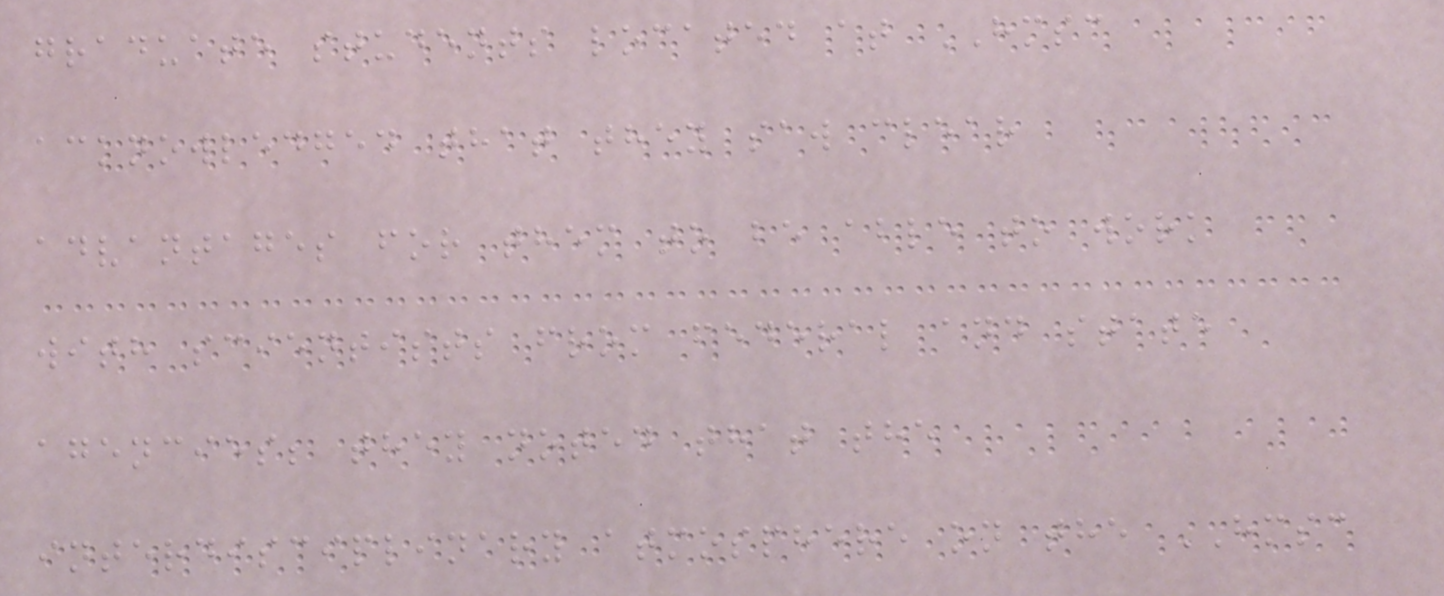graduate students located at HMSC
acknowledged that they saw clear
advantages for them to be able to work
with scientists from federal and state
agencies; they noted that the
interdisciplinary atmosphere on the HMSC
